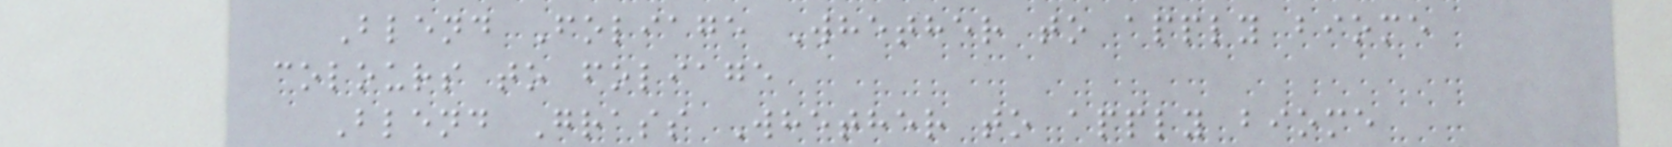Blend Foliage Whether to apply biome
colours to foliage
Blend Grass Whether to apply biome
